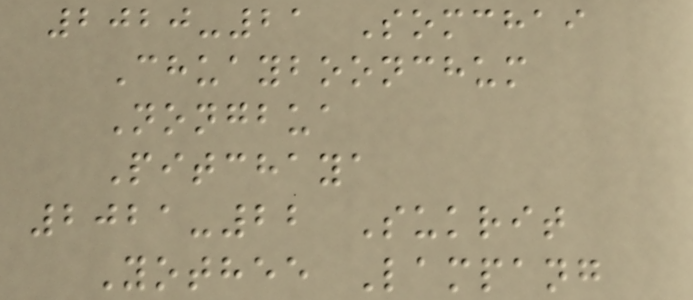2020-21 Somchai
Chuayboonchum
Nongbua
Pitchaya
2021-22 Sukrit
Yothee Lampang
